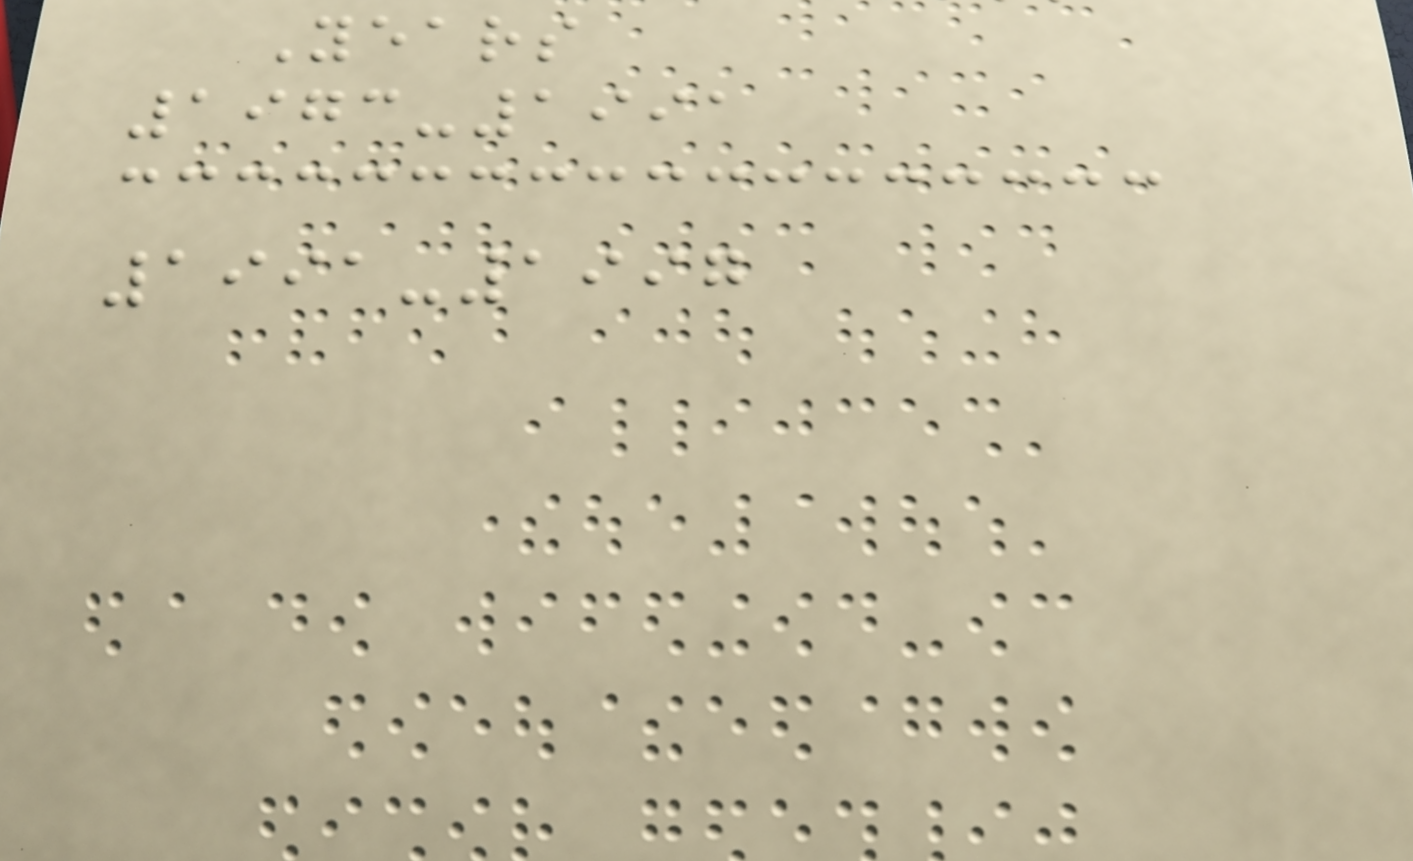Years
1973-1991
1991-1997
